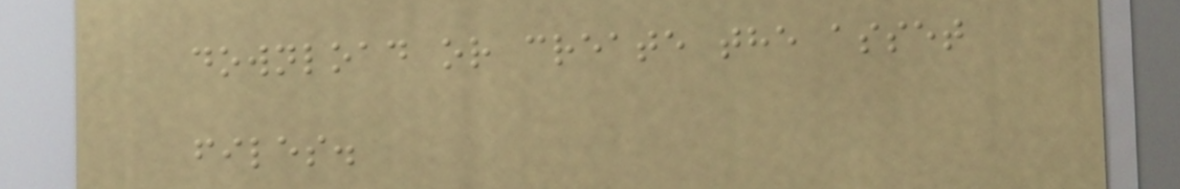download or create the asset
files.
